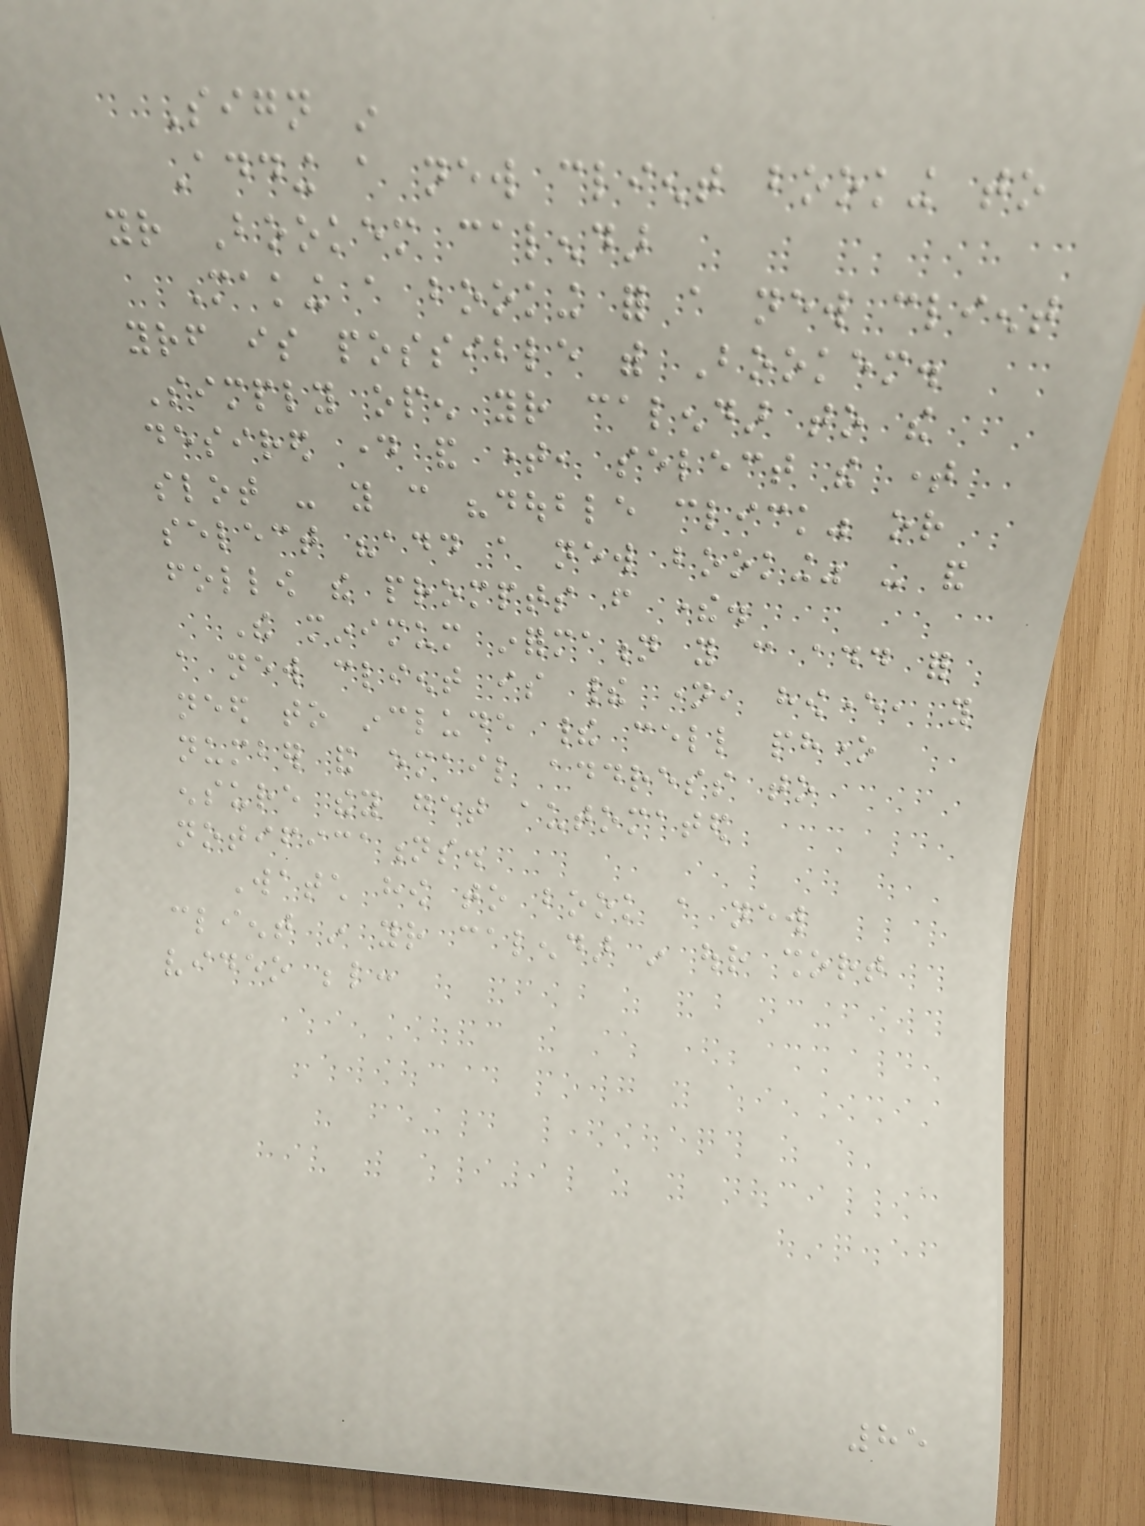Sign in
Adding a new client booking to
your Bookem calendar
Making a booking for a new client
yourself is possible with Bookem.
Simply open your calendar to the
desired day and time, select the time
slot - you can "double click" or
select "add a new booking" - and
follow the prompts from there.
The minimum information you can add for
a new client is their name, however, you
need to include their cell phone
number and email address to
ensure they get automated
notifications.
Watch how to book a new
client in your calendar in our short
video below:
85
